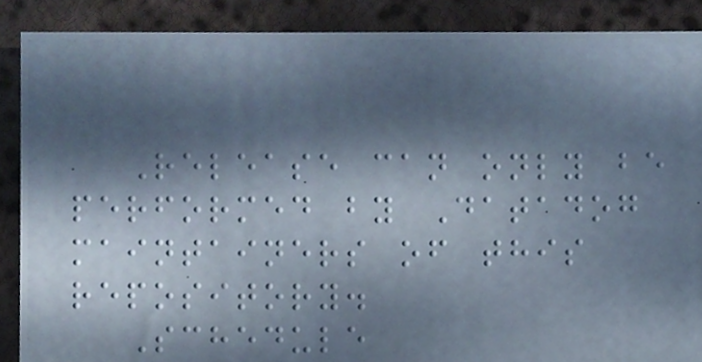Release can only be
performed by Datadog
maintainers of this
repository.
Schedule
